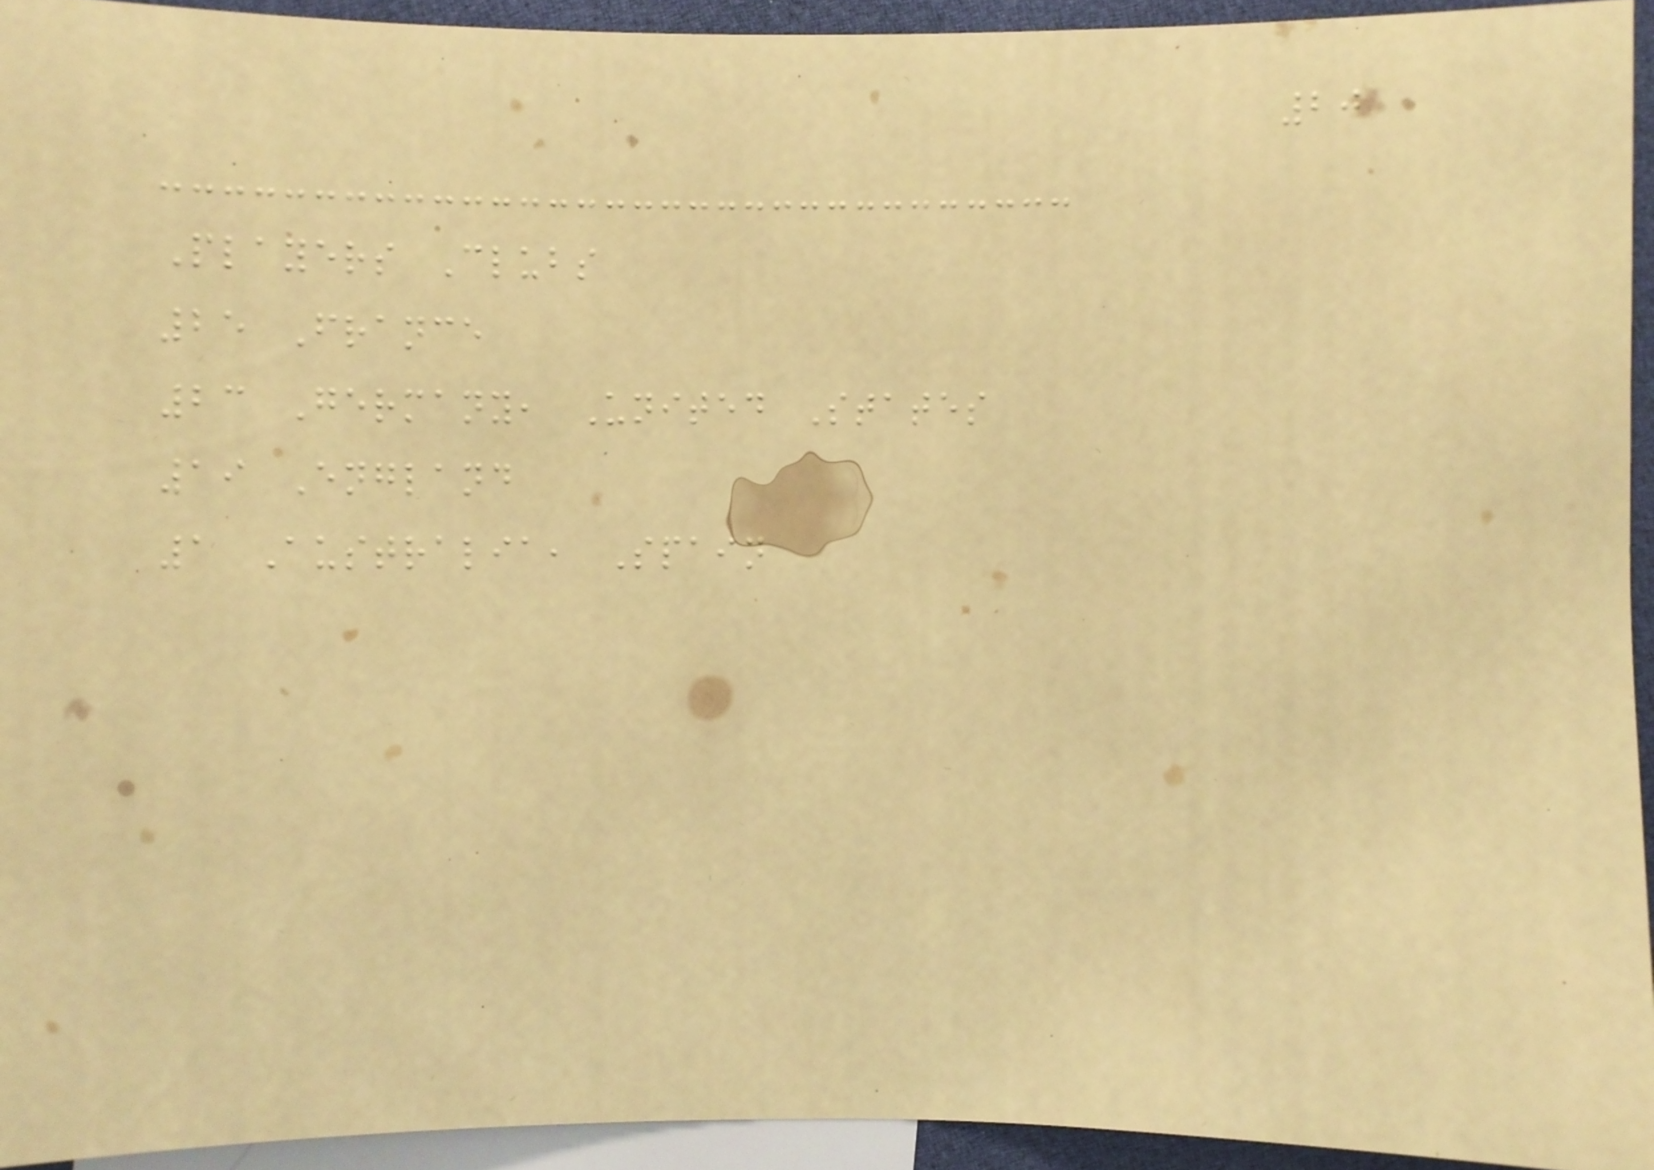20
Players Clubs
25 France
23 Germany, United States
19 England
1 Australia, Spain
